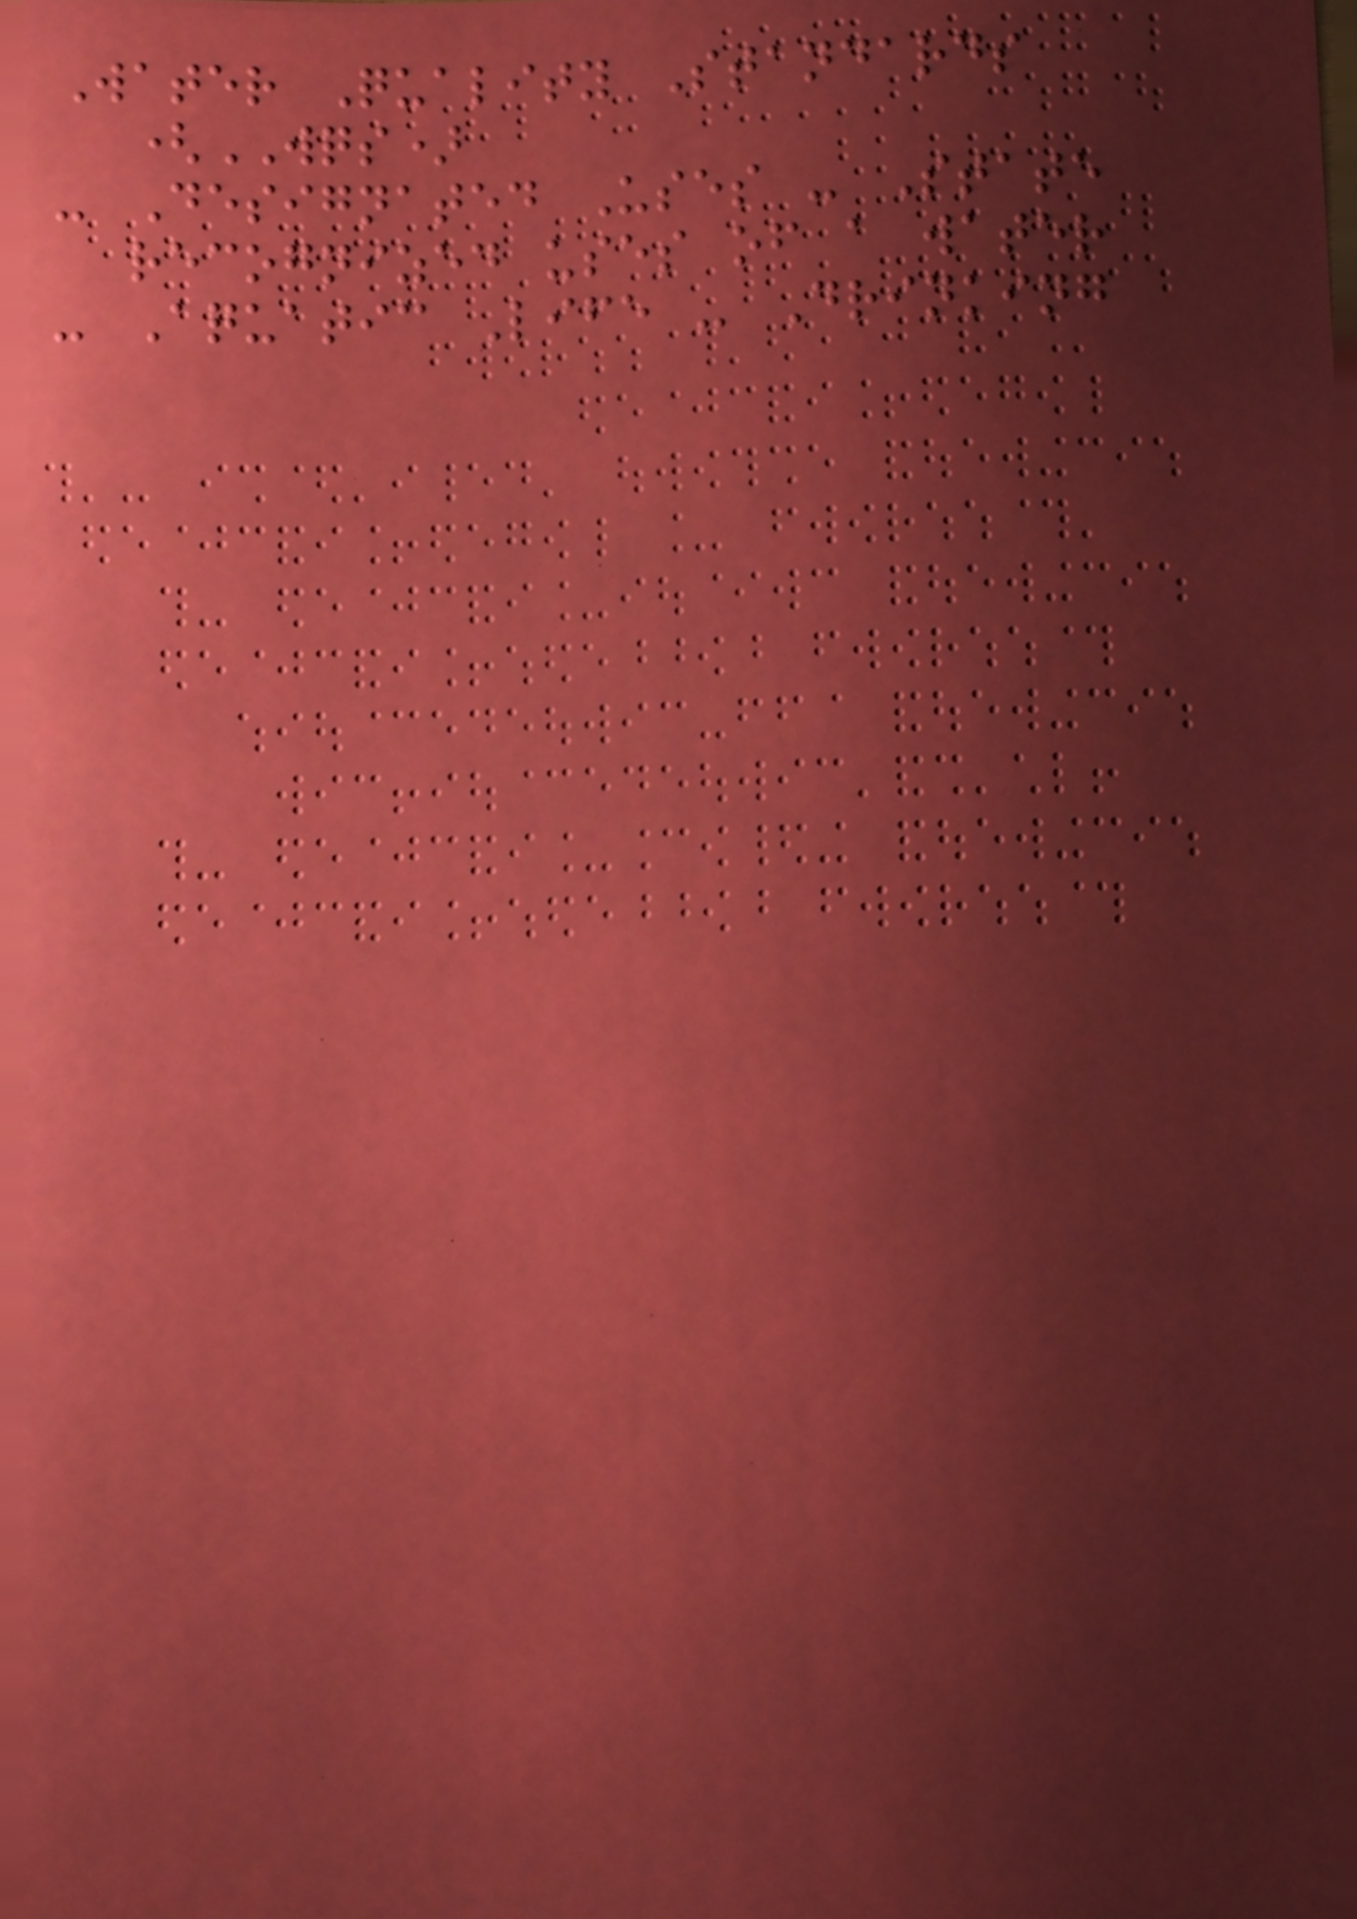Water Quality Standards
(WQS)
- Designated Uses - State
recognized uses of a water
- Aquatic Life - Drinking
